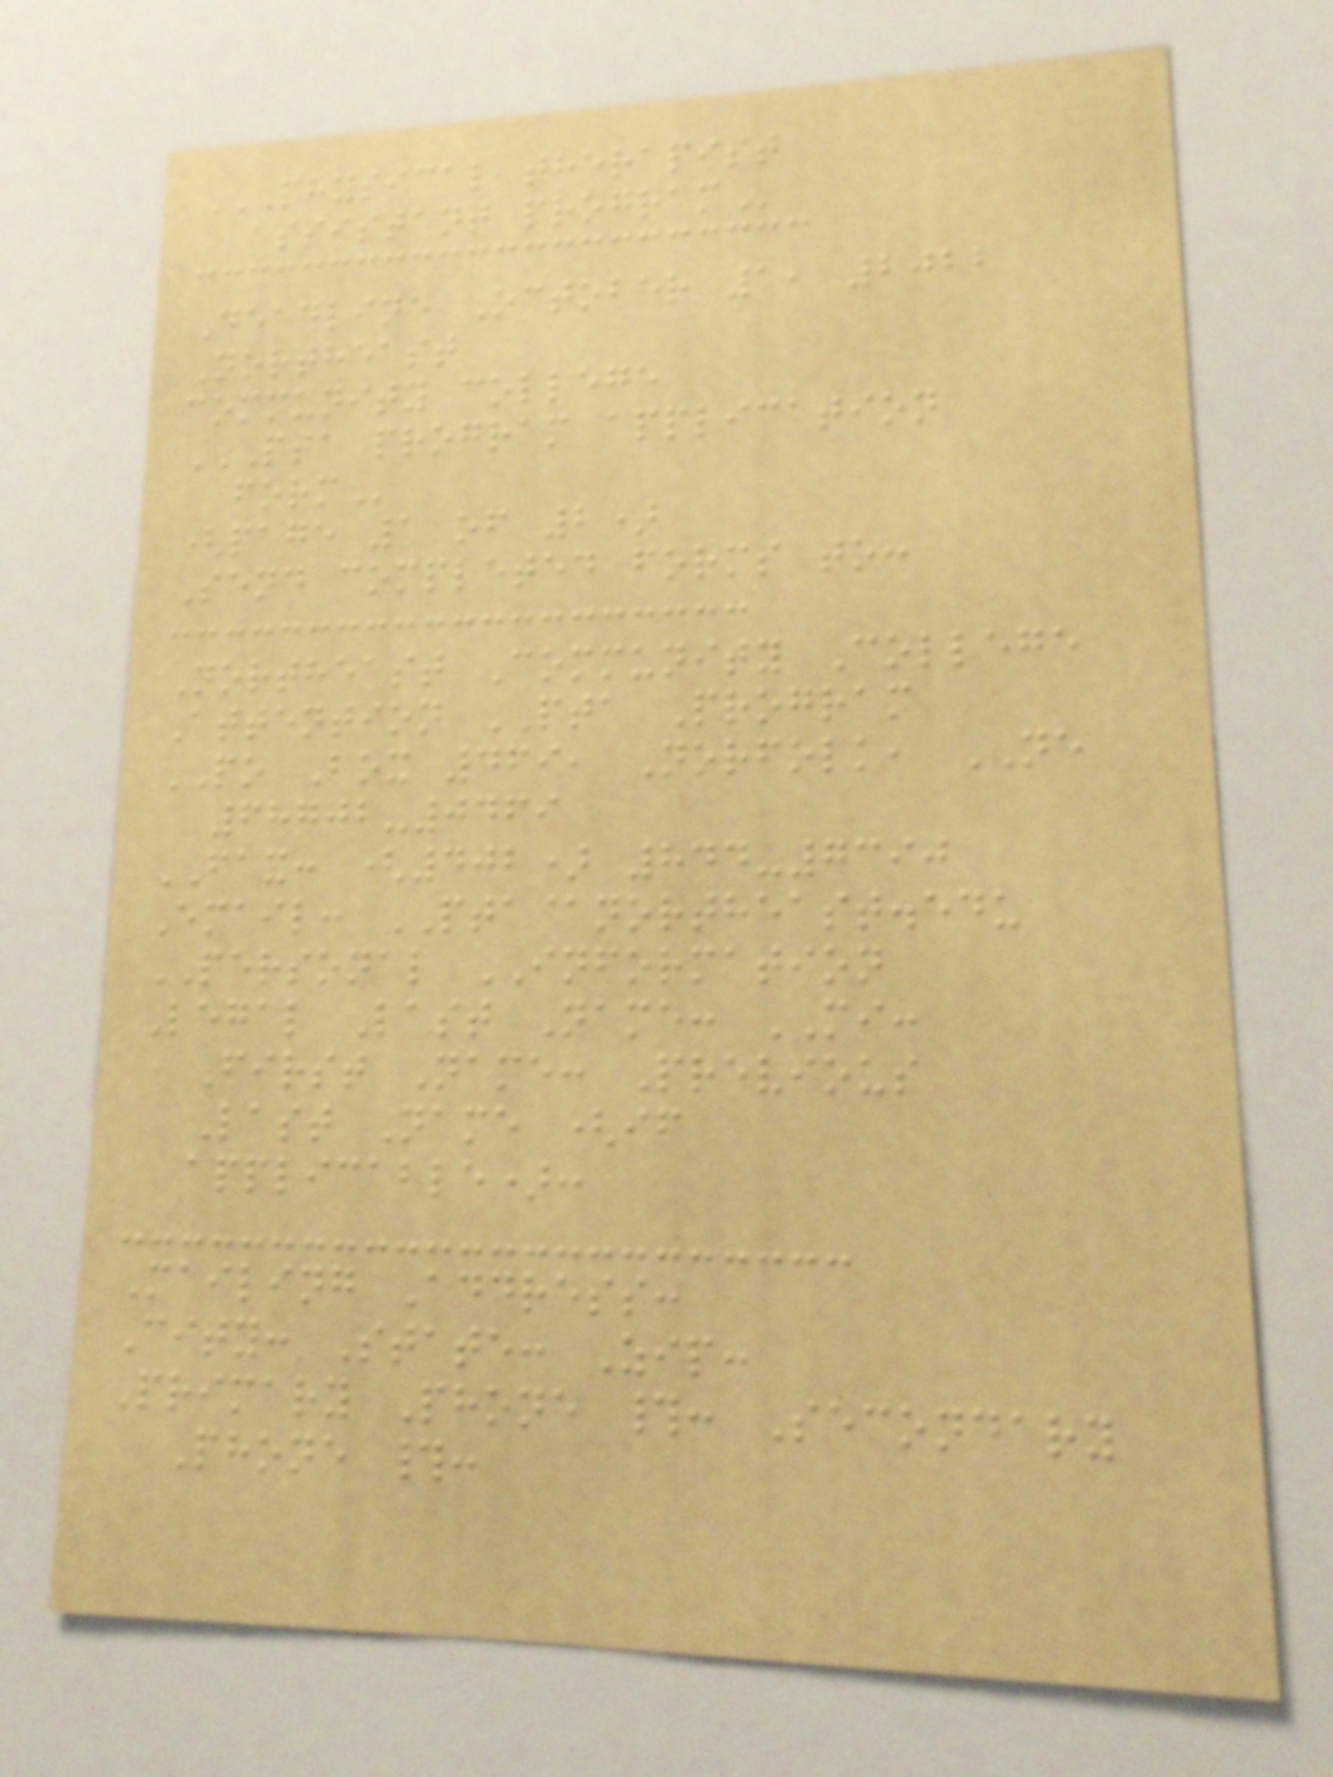PHYSICAL THERAPIST
ASSISTANT PROGRAM
Deadline October 1, 2022
Northeast
community college
PTA PROGRAM APPLICATION
FORM
(page 1 of 2)
Send completed forms to:
Northeast Community College
Attention PTA Program
PO Box 469, Norfolk, NE
68702-0469
FAX: (402) 844-7390
Email: PTA@northeast.edu
PERSONAL INFORMATION
Legal Last Name: MI:
First Name: Previous
Last Name (if
applicable):
Mailing Address:
City: State: Zip:
Primary Phone #: Secondary
Phone #:
